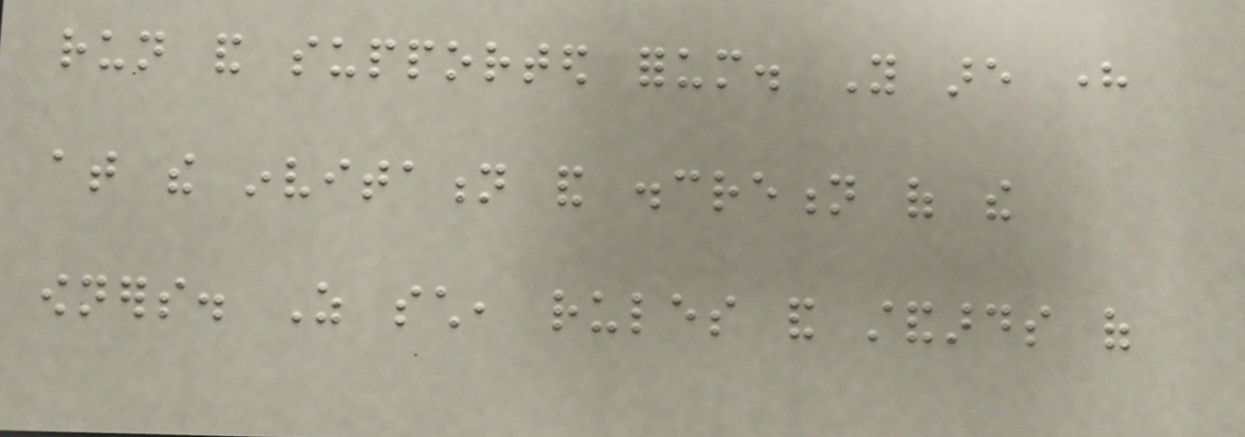run and supported forum. You are here
at the invitation and discretion of the
owners. As such, rules and standards of
